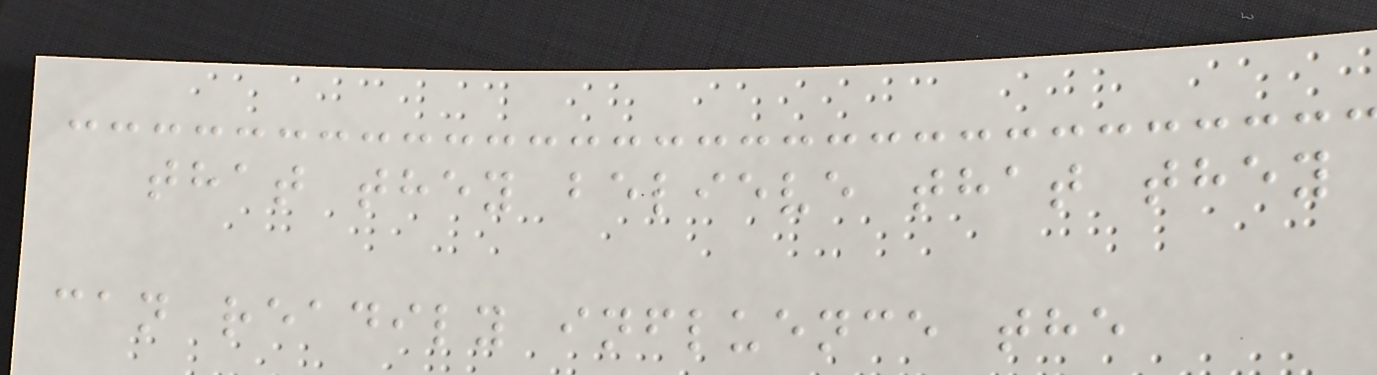that they believe that they
can readily influence the
